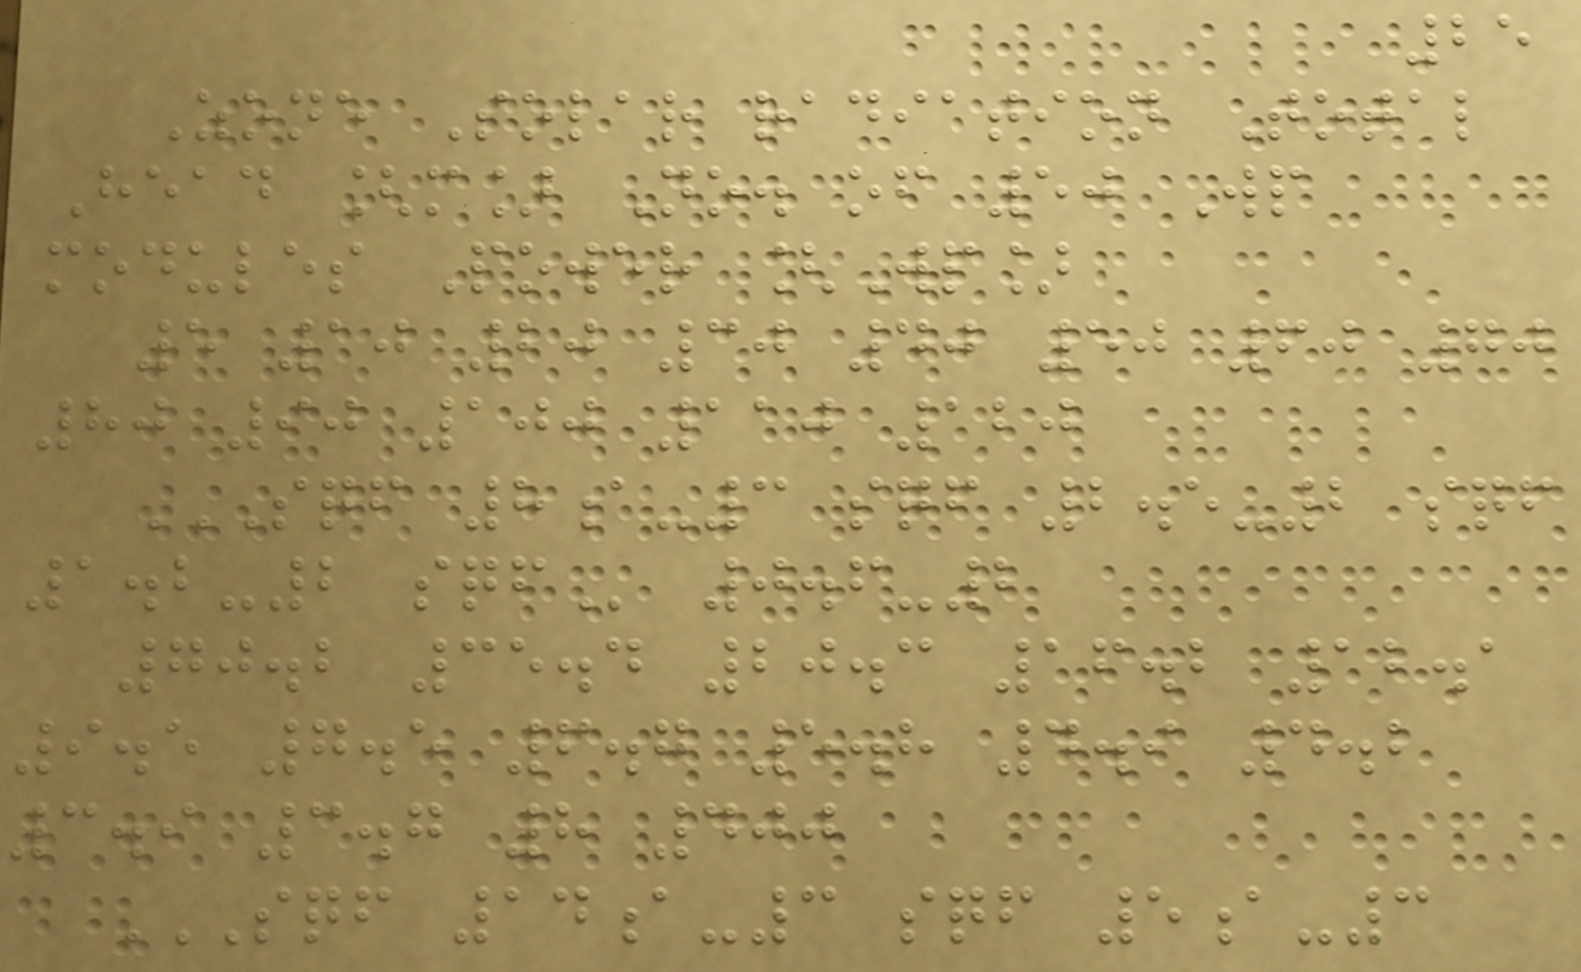25
Zone Solar radiation Total
Head [m] No. of 50 Wp
modules Power [Wp]
5 10 20 30 40 50 60 70
80 90 100 110 120
SQF 8A-3 SQF 2.5-2 SQF
1.2-2 SQF 0.6-2
70.2 35.4 20.3 16.2 12.1
9.5 7.5 6.7 5.8 4.9 4.2
3.9 3.7 8 400
SQF 14A-3 SQF 5A-3
